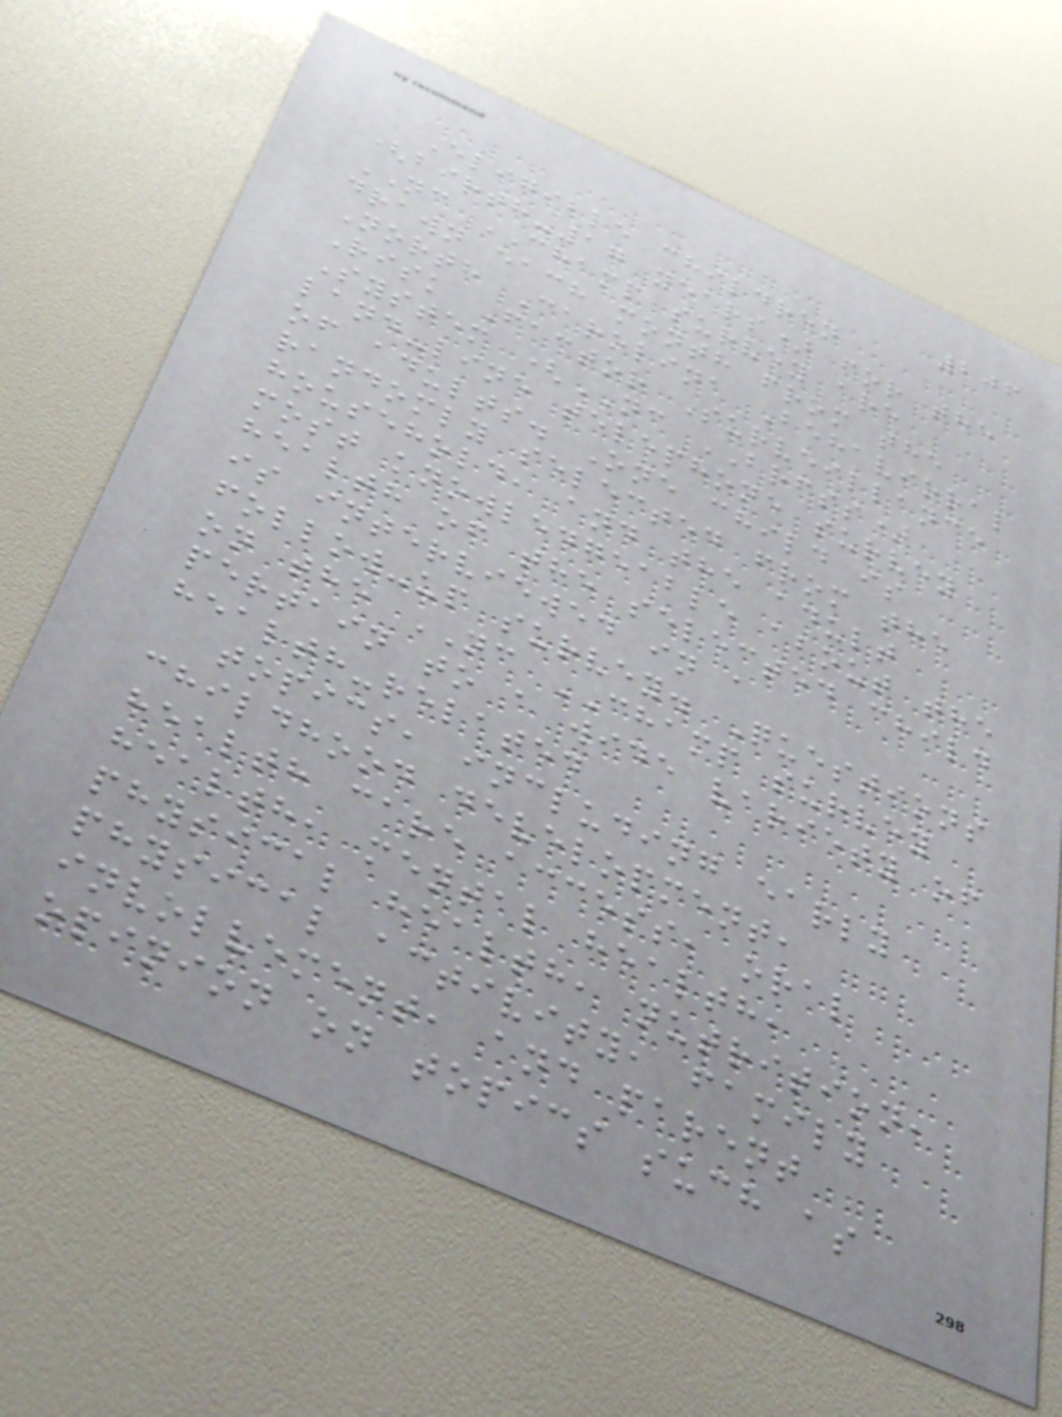206
Eligible children
(birth-17 years) for the
NC CHAMP survey are
drawn each month from the
North Carolina Behavioral
Risk Factor Surveillance
System (NC BRFSS)
land-line telephone survey
of adults. One child is
randomly selected from the
household, and the adult
most knowledgeable about the
health of the selected child
is interviewed in a
follow-up survey. Questions
on the NC CHAMP survey
pertain to a wide variety of
health-related
topics, including early
childhood development,
health care access, oral
health, mental health,
physical health, nutrition,
physical activity, family
involvement, and parent
opinion on topics such as
